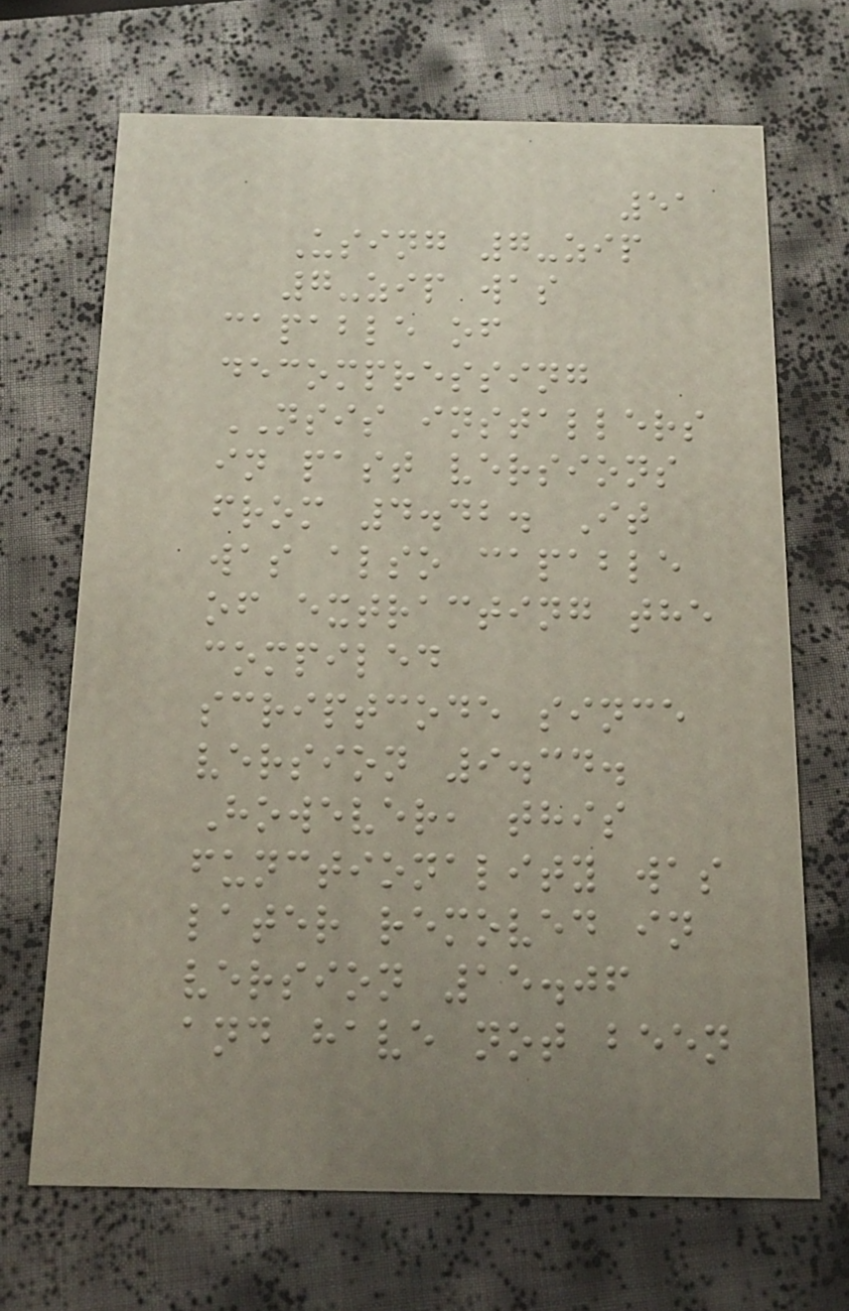51
Using 7-zip
7-zip was
capable of
decompressing
NSIS installers
in past versions
from 4.42. It
was also capable
of extracting the
compiled
scriptcode since
version 9.34.
However, this
functionality was
later removed in
version 15.06
and have not been
